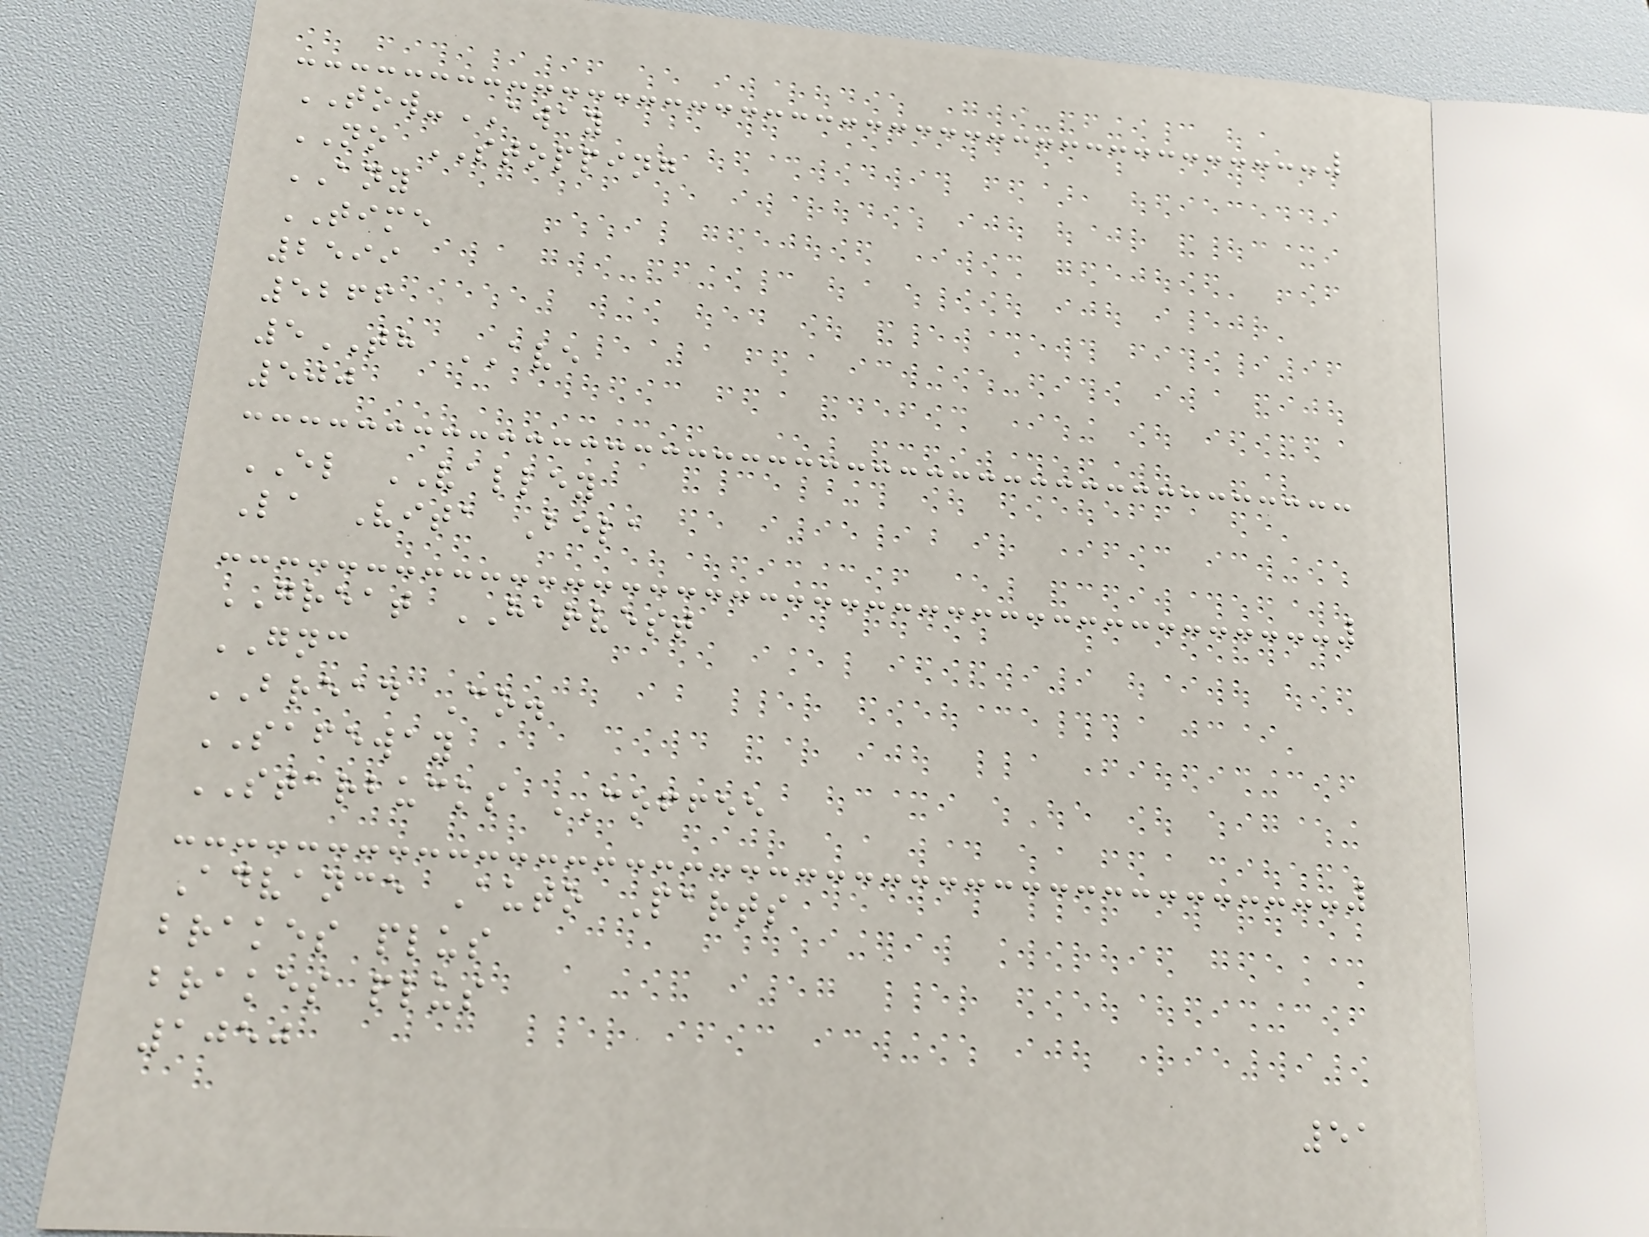TOW-AWAY
NO STOPPING
ANY
TIME
2599
5266
5TH AVE
500
EL VALLEY
La Vita Bela
GREAT HARVEST
GNC
BREAD Co.
SAFEWAY
STARBUCKS COFFEE
Advance Auto Parts
brakes plus
brakes plus
1050
51
